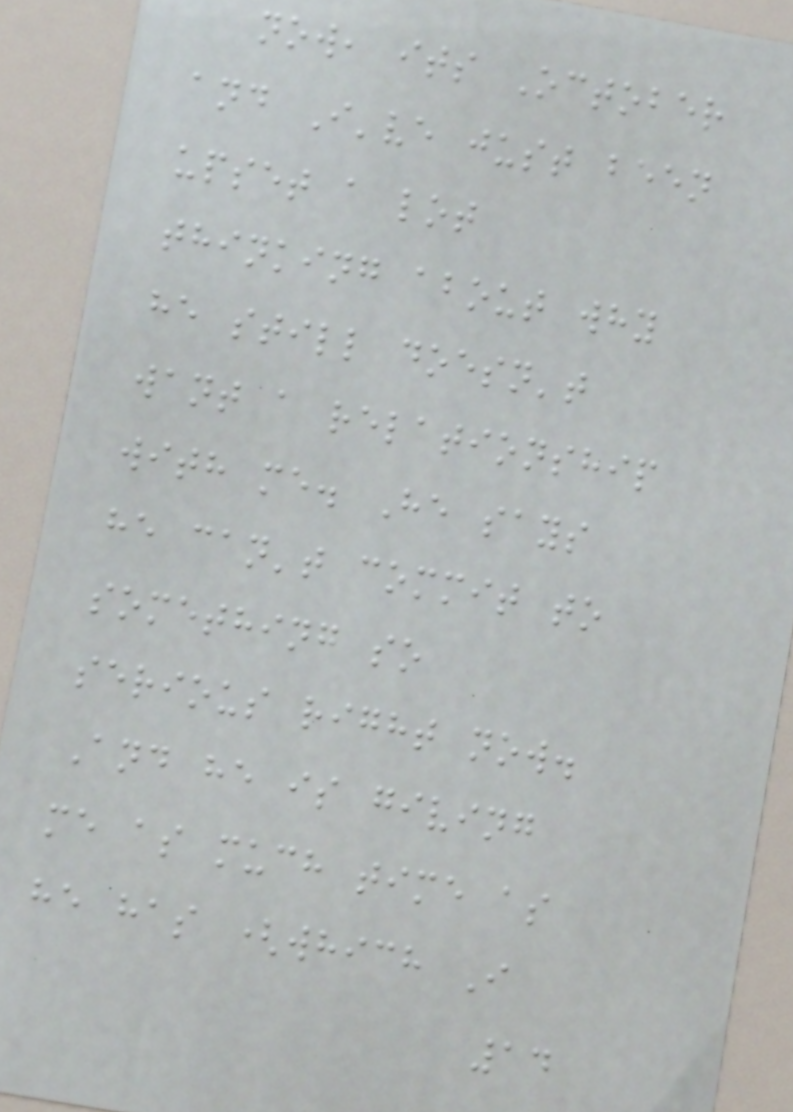now, its October
and I've just been
upset a lot
thinking about why
he still doesn't
want a relationship
with me. He says
he can't commit to
something so
serious right now.
And he is giving
me as much time as
he has (which I
14
